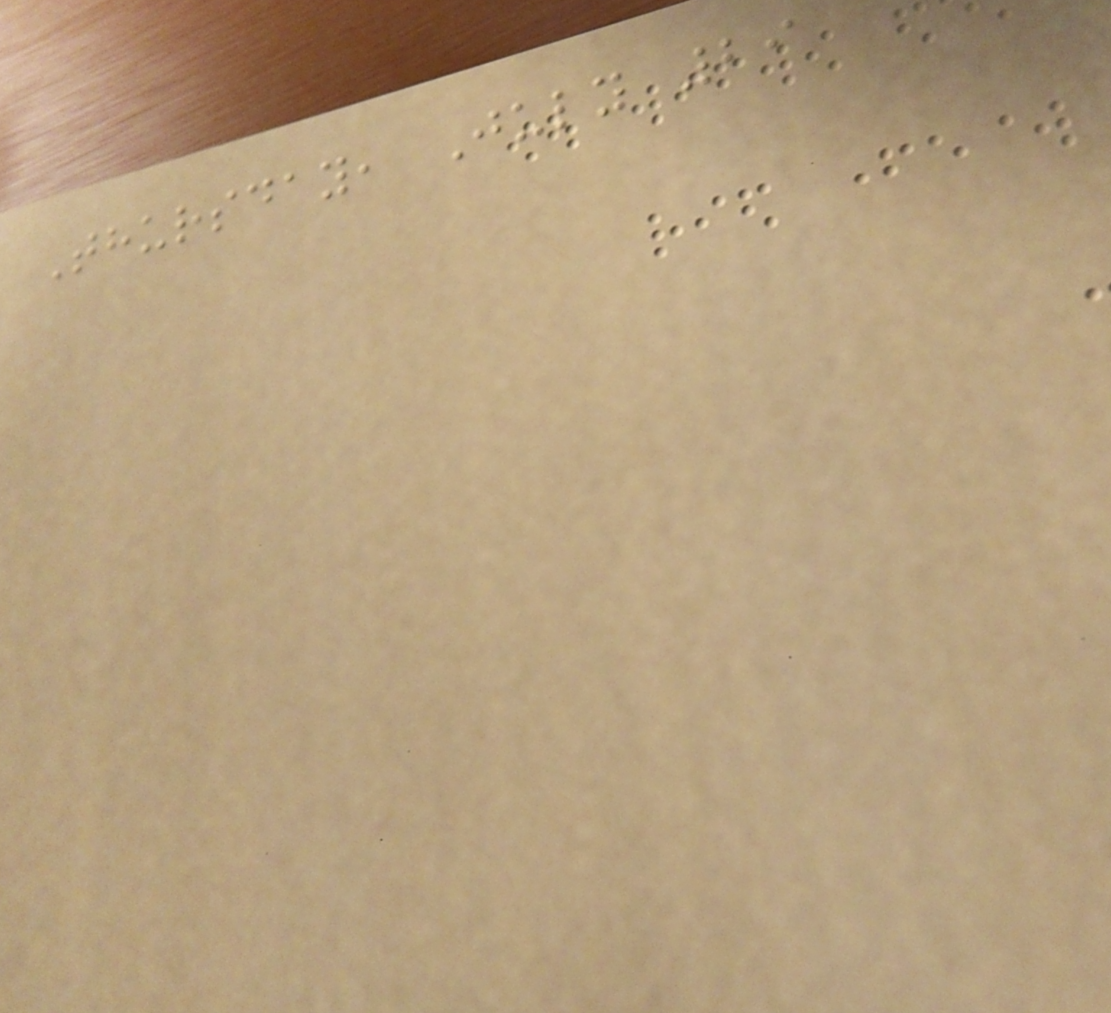Thursday, July 29
